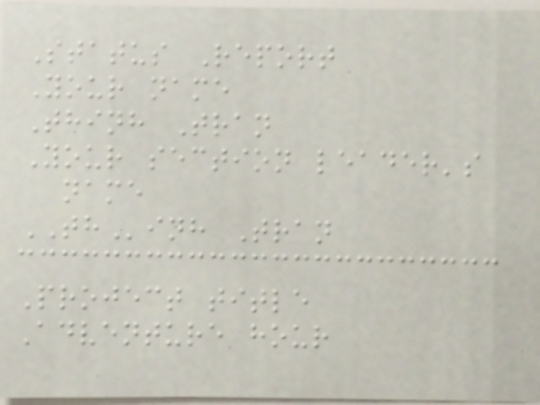Status Report
Your name
Thinh Tran
Your section leader's
name
THinh Tran
Project title
Adventure hour
